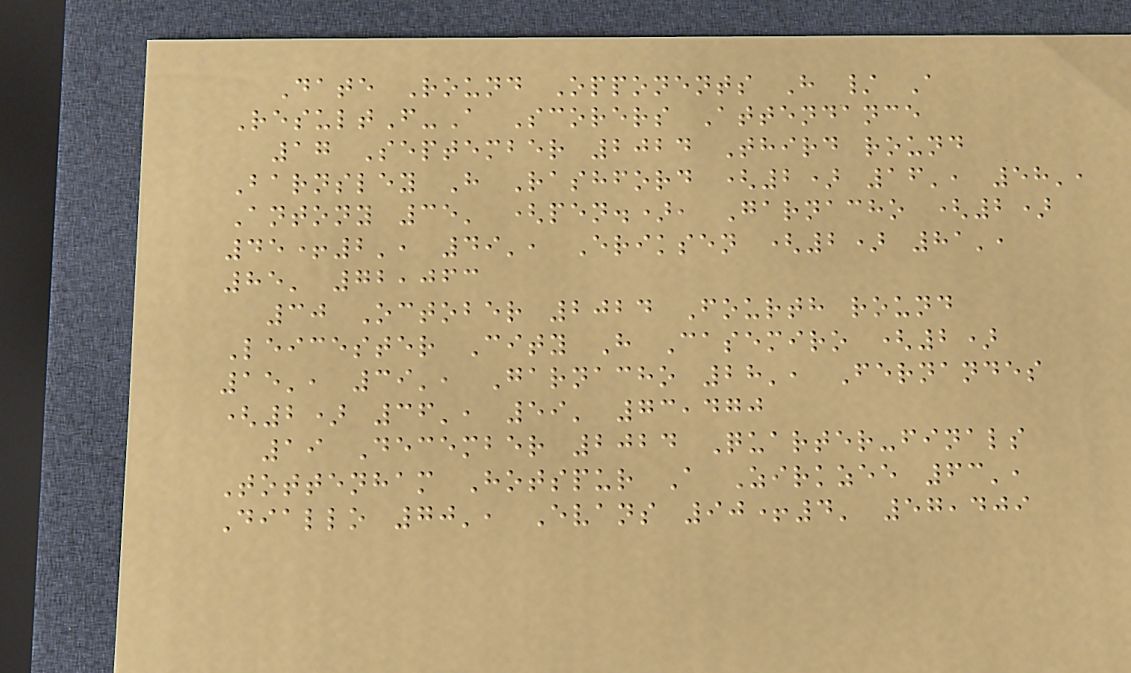Date Round Opponents H / A
ResultF-A Scorers Attendance
17 September 2024 Third round
Barnsley H Rashford (2) 16', 58',
Antony 35' (pen.), Garnacho (2)
45+2', 49', Eriksen (2) 81',
85' 72,063
30 October 2024 Fourth round
Leicester City H Casemiro (2)
15', 39', Garnacho 28', Fernandes
(2) 36', 59' 73,470
19 December 2024 Quarter-finals
Tottenham Hotspur A Zirkzee 63',
Diallo 70', Evans 90+4' 57,409
